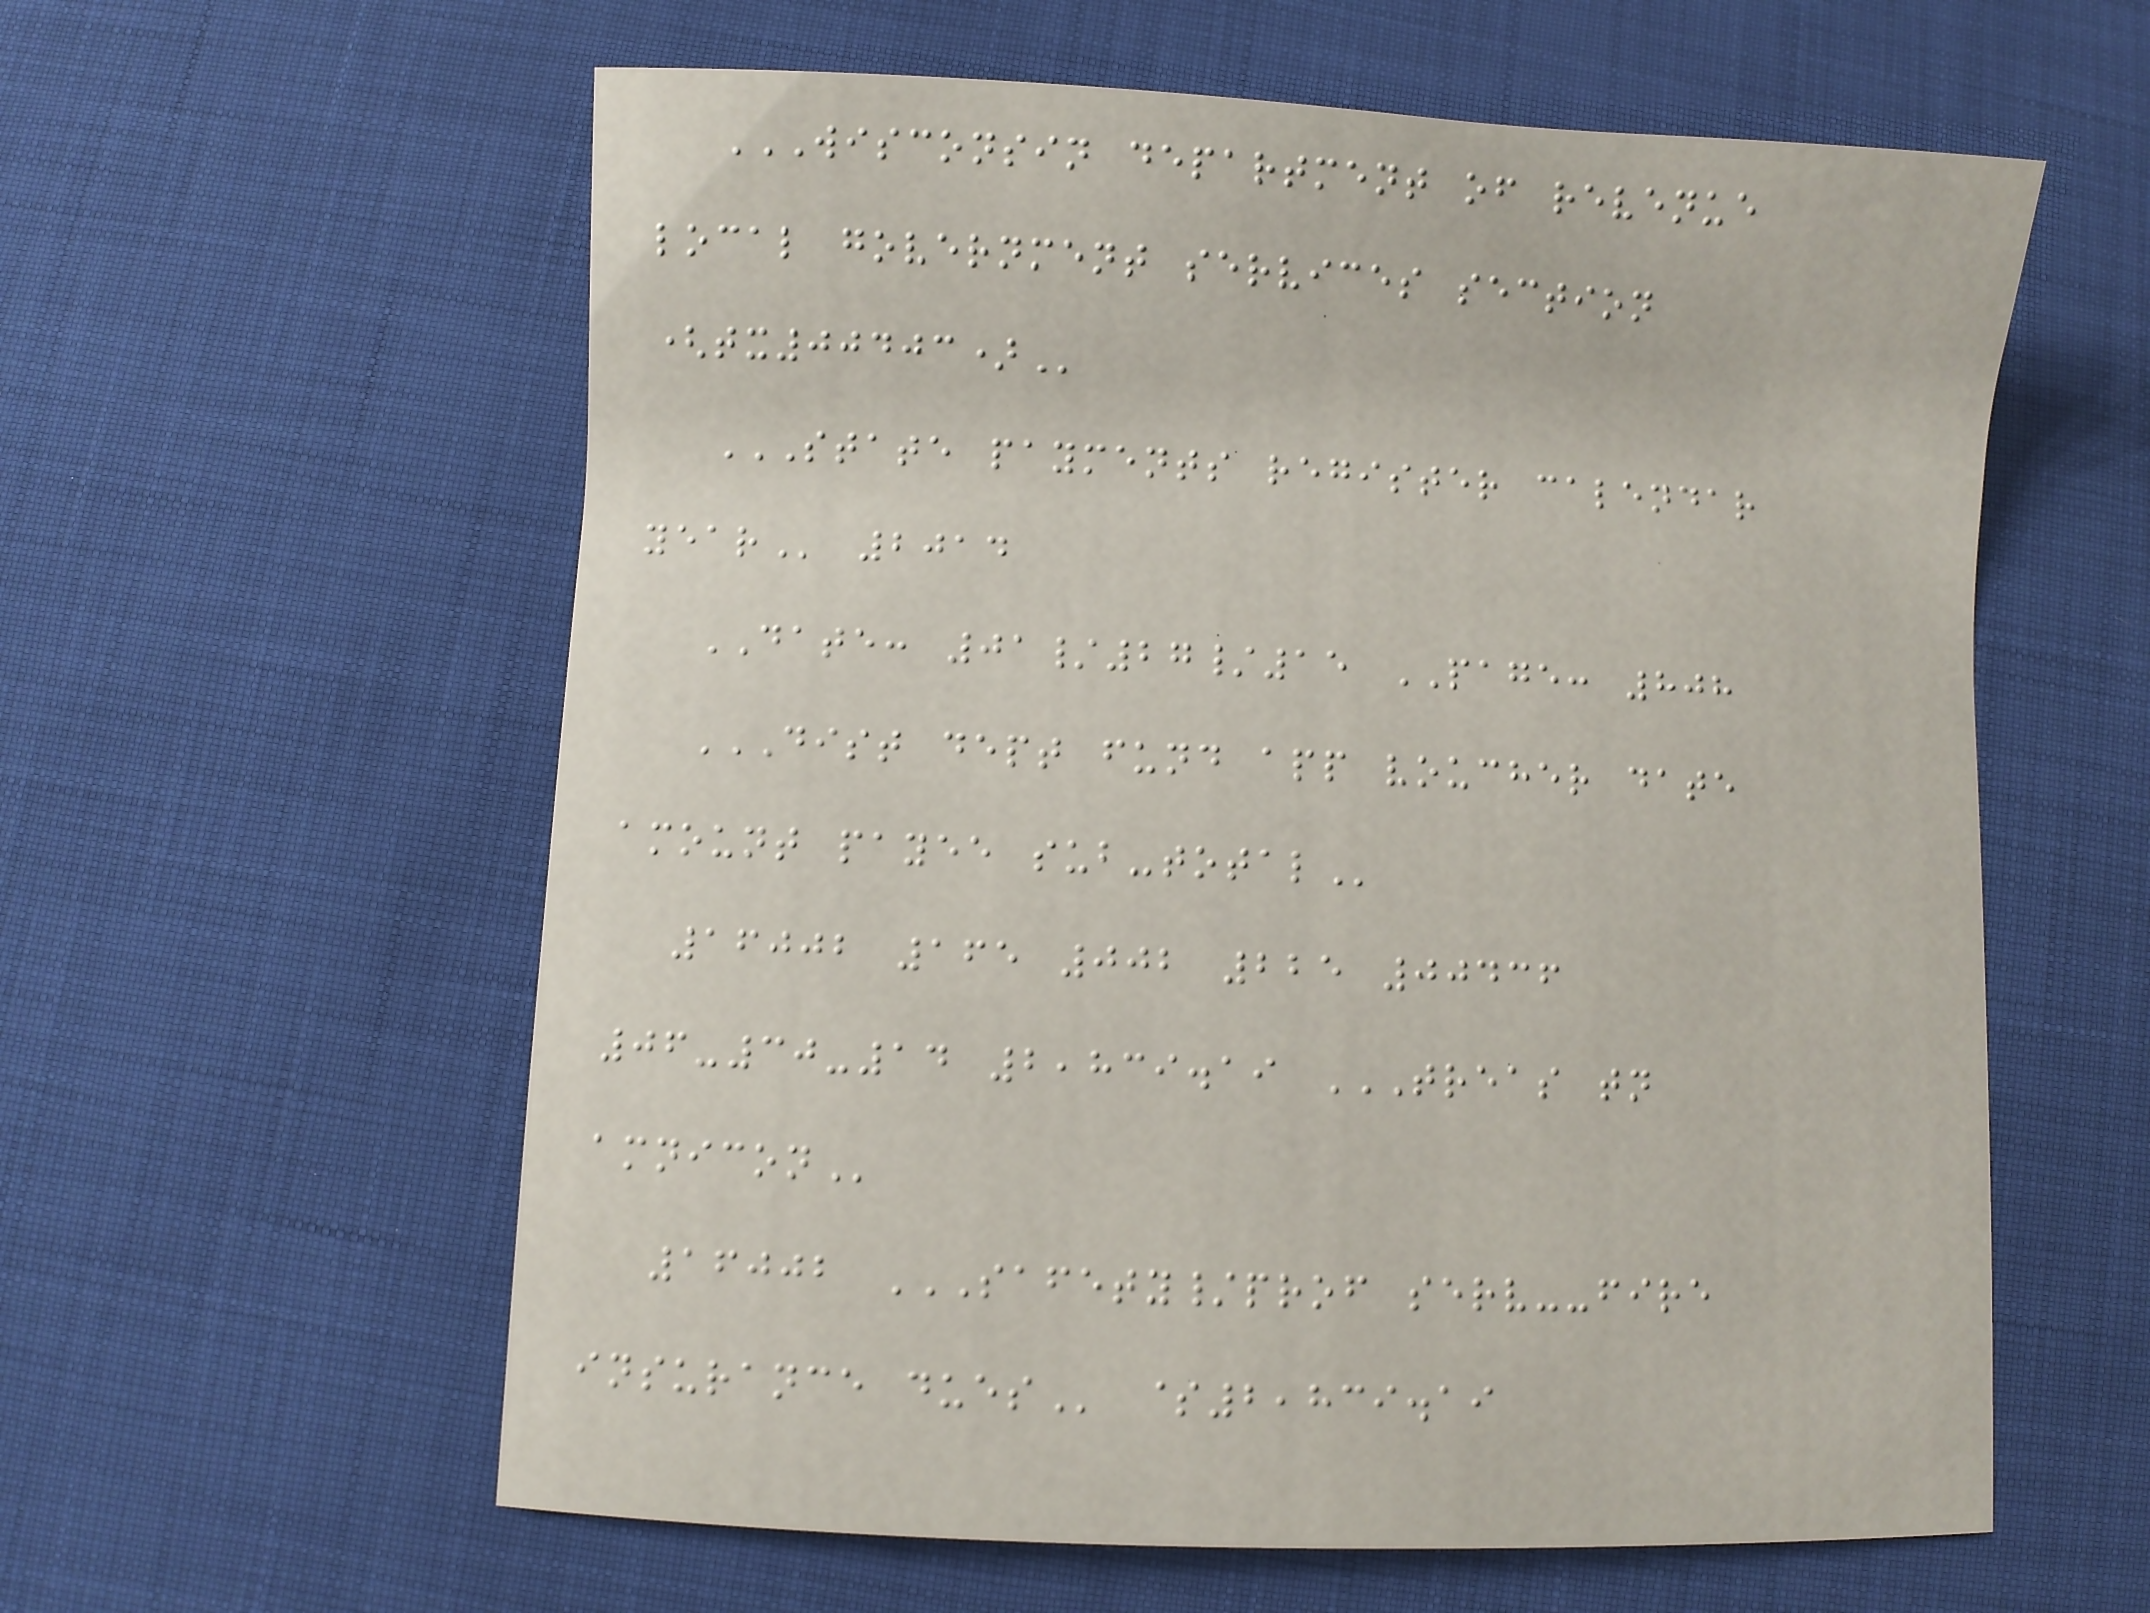WISCONSIN DEPARTMENT OF REVENUE
LOCAL GOVERNMENT SERVICES SECTION
(TX00403)
STATE PAYMENTS REGISTER CALENDAR
YEAR 2014
DATE: 01/27/15 PAGE: 808
DIST DEPT FUND APP VOUCHER DATE
AMOUNT PAYEE SUB-TOTAL
16002 165 002 225 00436
06-30-14 2,839.19 TREAS TN
AMNICON
16002 SAFETY/PROF SERV--FIRE
INSURANCE DUES $2,839.19
